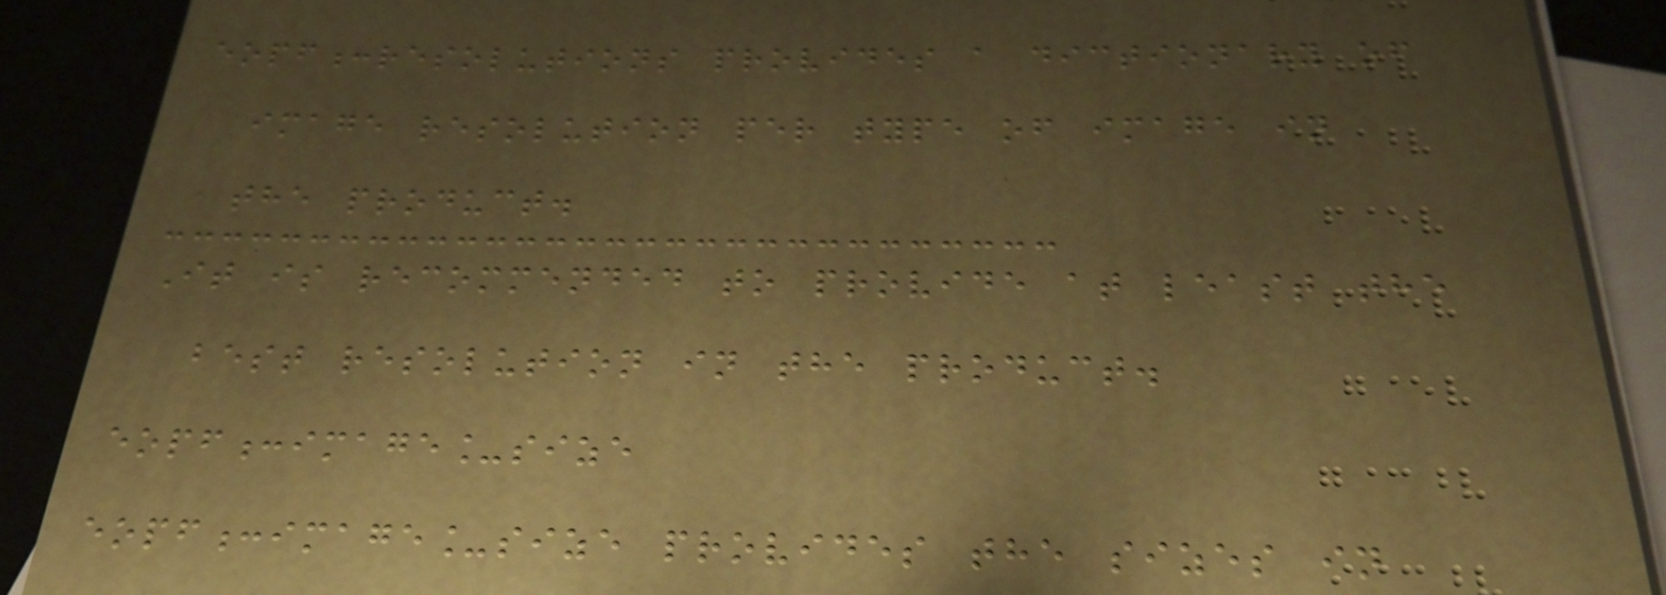eopf:resolutions provides a dictionary of
image resolution per type of image in
the product.
It is recommended to provide at least the
best resolution in the product.
eopf:image_size
eopf:image_size provides the sizes in
